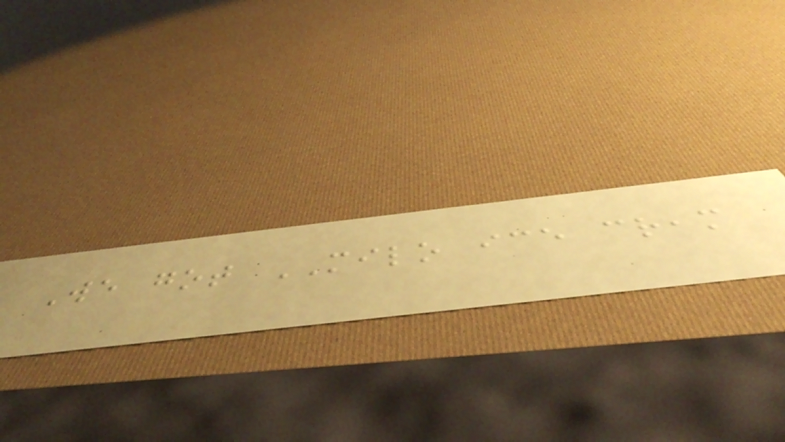We got MILO ice cream
